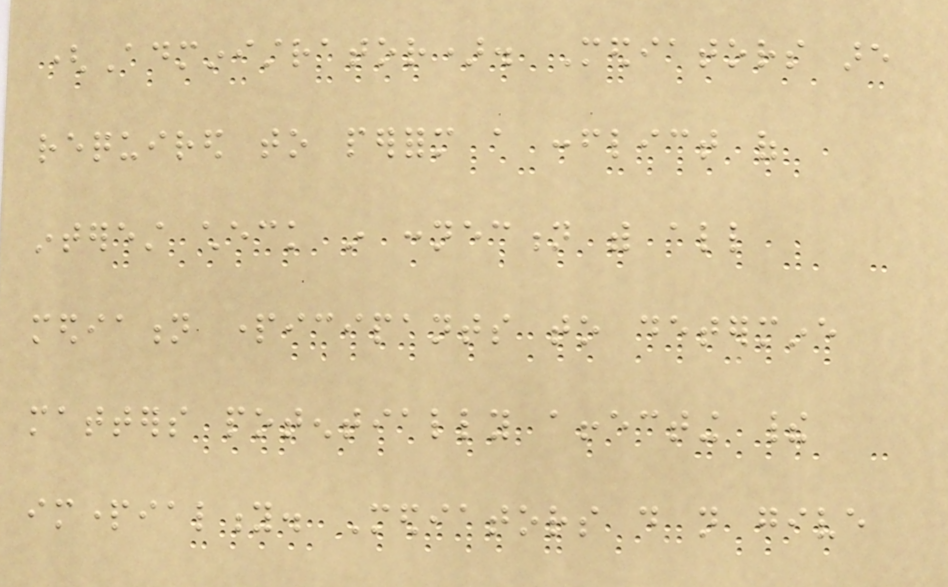(Administrator). Mediators are
required to perform a conflict of
interest check in connection with all
mediation participants to determine
matters potentially affecting their
impartiality. Mediators do not give
